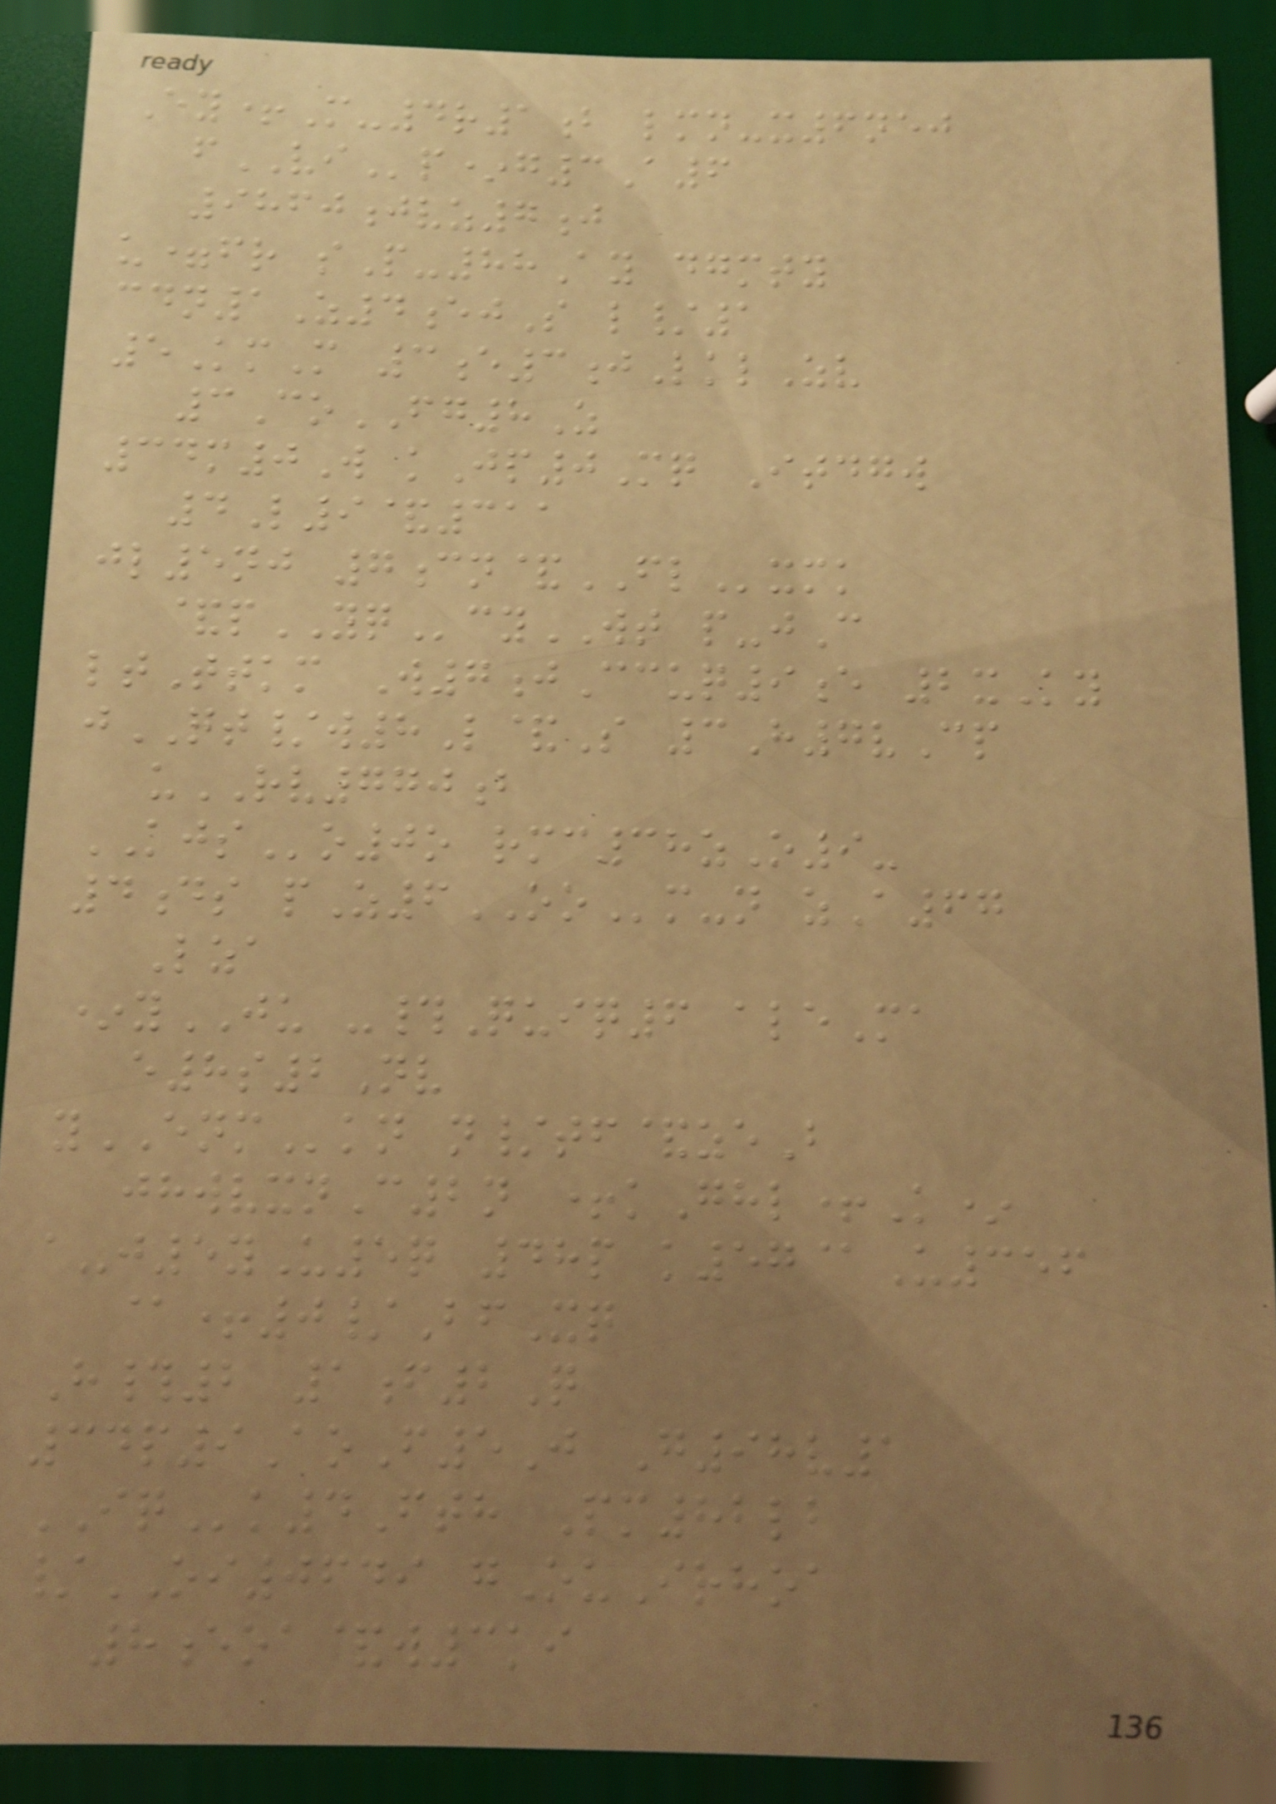Ey+M-4r1b lmn-x6nej
fVIp*g3A6
9860jvz7j
u=fr sP-88Ay dgmty
cdn1Z4ejS l/1
5KmM 3e3jLklZv
3CoFG8Z
34m0W kJp0Mq Itdgw
4L9&311
jl5nj 7cn&FLxmk
&pYQcyWT p-jC
ltTtkm W7jCcuq9e 2xKy
jQT/w8L&S 3H7vCp
uRV770b
KJSo0o rmc38zO9-
4ds pZ6OOm-n zA67
Lza
*yJU -#Quiq6 aleMa
e8s2Nv
yENMkn n/tf&zeB
jhwvxnC2n +kGhl+K*
a-j5yU5q 48p k57@U356
@+0/BfXq
H#2 1f2Q
34p9AoF5J G98v1
IQk4Fth Pm82lb
/OI0649 gOuIrhoa
8eoa&w3ki
